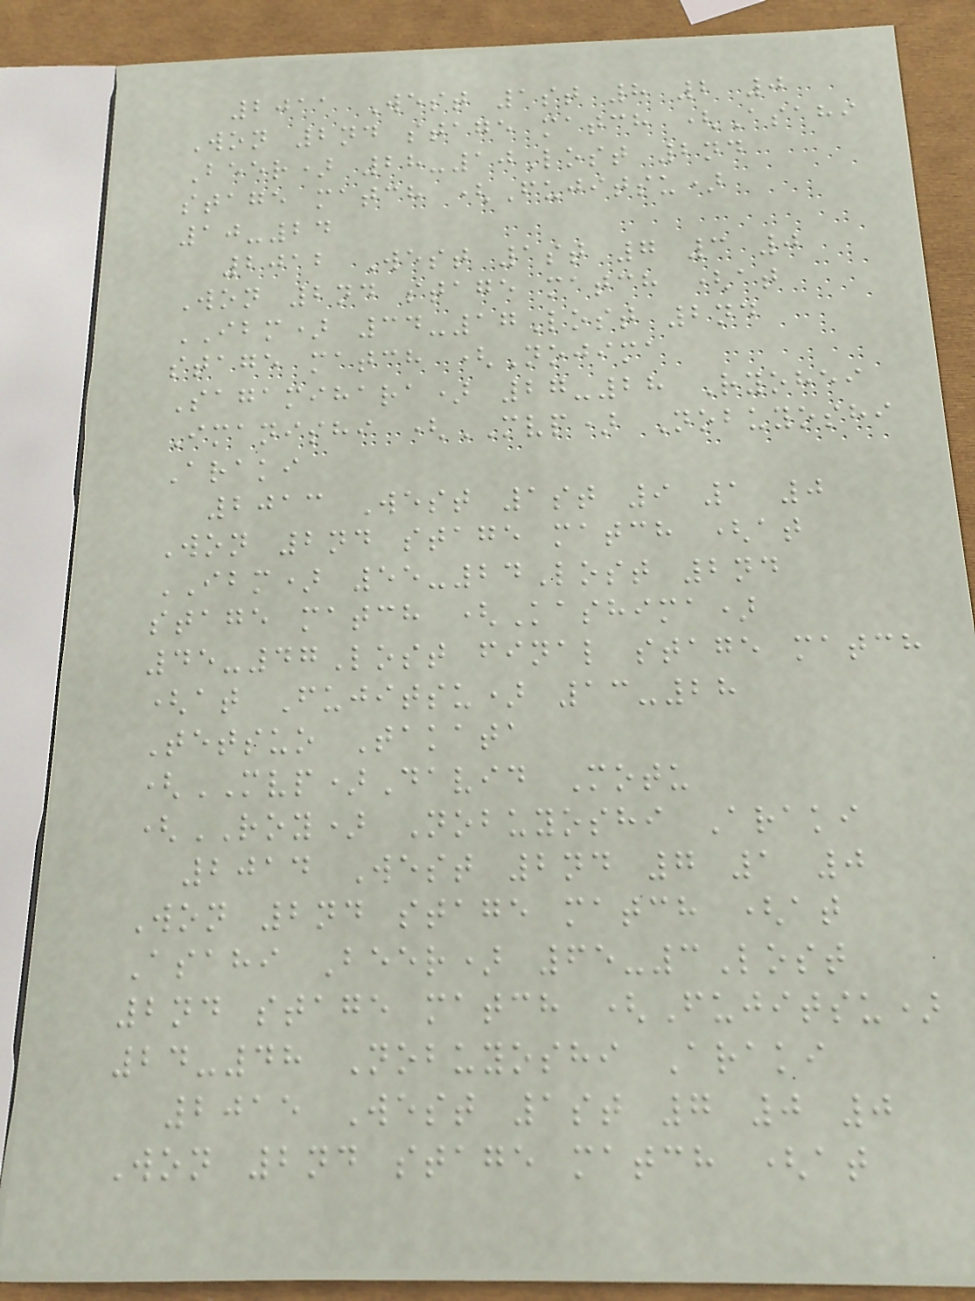2011 West 1st 8 2 0
Won 2nd stage match (Asahi
Beer) 28-10Lost 2nd
stage match (Fujitsu)
10-24
2012 West 1st 7 3 0
Won 2nd stage match (at
IBM) 34-17Lost 2nd
stage match (Nojima
Sagamihara) 27-28 Ryohei
Imanishi (MVP) Nobuyoshi
Araki
2013 West 1st 9 1 0
Won 2nd stage match (at
IBM) 55-24Lost 2nd
stage match (Kashima)
45-47Lost final stage match
(at Fujitsu) 13-28
Tetsuo Takata
(MVP)David Motu
(ROY) Nobuyoshi Araki
2014 West 2nd 7 1 0
Won 2nd stage match (at
Asahi Beer) 65-3Lost
2nd stage match (Fujitsu)
24-48 Nobuyoshi Araki
2015 West 1st 7 0 0
Won 2nd stage match (at
